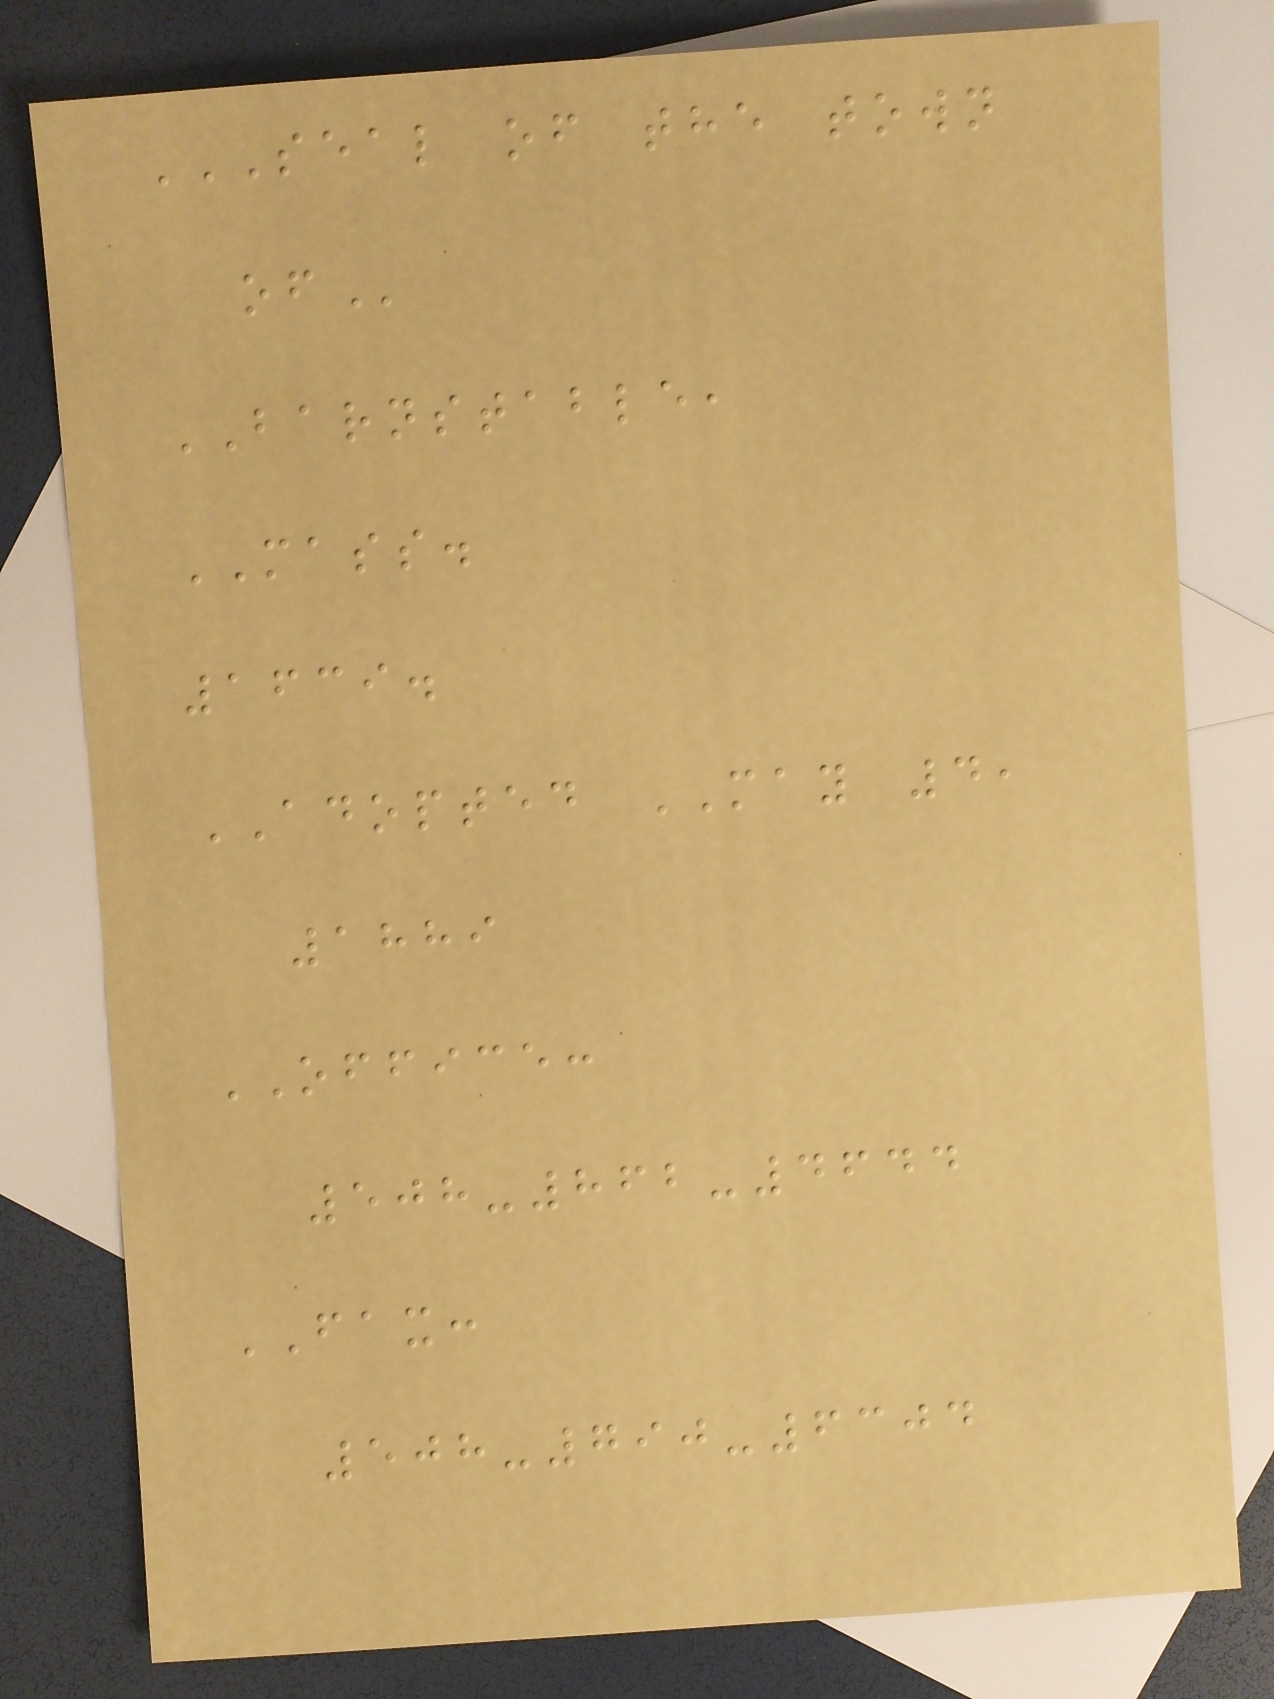SEAL OF THE TOWN
OF
BARNSTABLE,
MASS.
1639.
ADOPTED MAY 4,
1889
OFFICE:
508-862-4644
FAX:
508-790-6304
